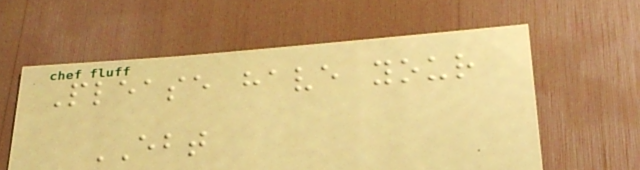Please have your
EBT
